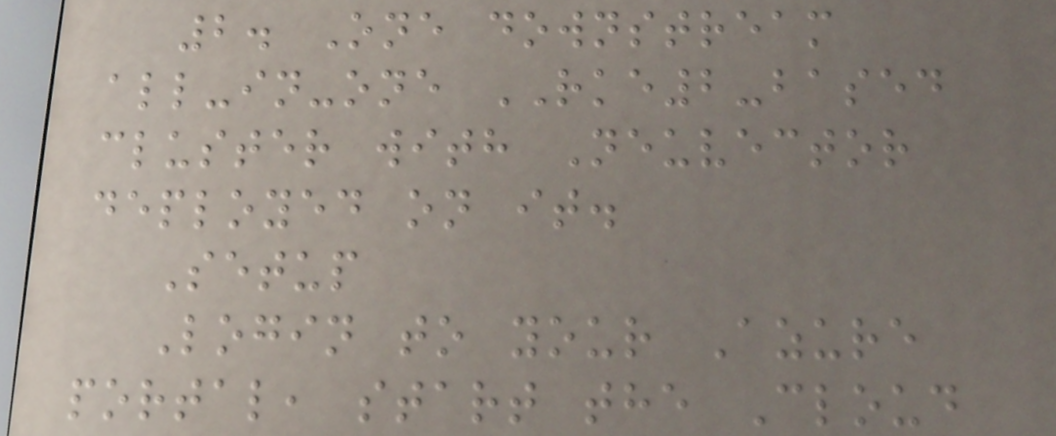2. One downstream
all-in-one RKE2-based
cluster with Neuvector
deployed on it.
Setup
Login to your Azure
portal, start the Cloud
